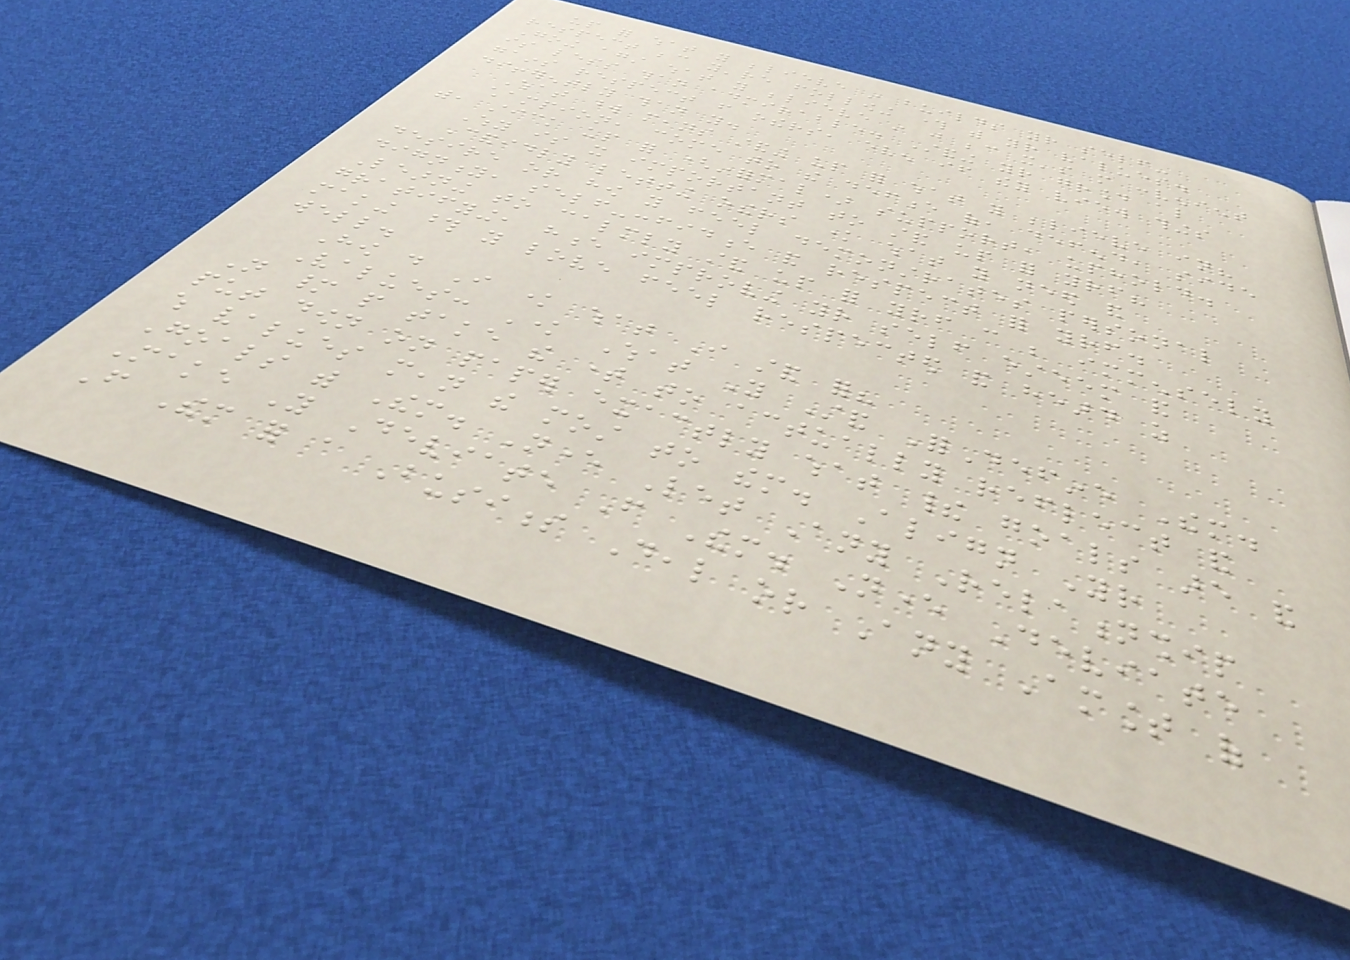up for what you believe in builds your self-
respect because you're following through with your values.
Going against what you believe in just because it's more convenient
is less than admirable. Standing your ground also
gains respect from others, even if they view things
differently than you.
What word means standing up for what you believe in?
champion, come to the defence of, defend, side
with, stick up for (informal) support, uphold.
Why is it important to stand up for yourself?
Candidly letting others know what you need and
desire or how you feel demonstrates personal
dignity, self-confidence and respect for yourself.
Learning to calmly stand up for yourself can be immensely
gratifying, hence improving your self esteem and
making those you love feel respected and heard as
well.
How do I know what I stand for?
Values: Know What You Stand ForDefine Them.
Not many people take the time to actually reflect and
put down on paper exactly what their goals are and
which values mean the most to them. Align Your
Goals with Them. Never Let Any Relationship
Make You Deviate From Them. Never Deviate
From Them for a Business Deal or Any Amount of
